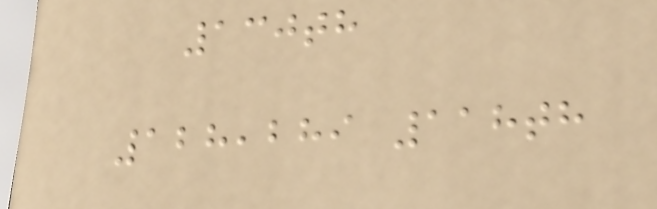130th
128,289 118th
